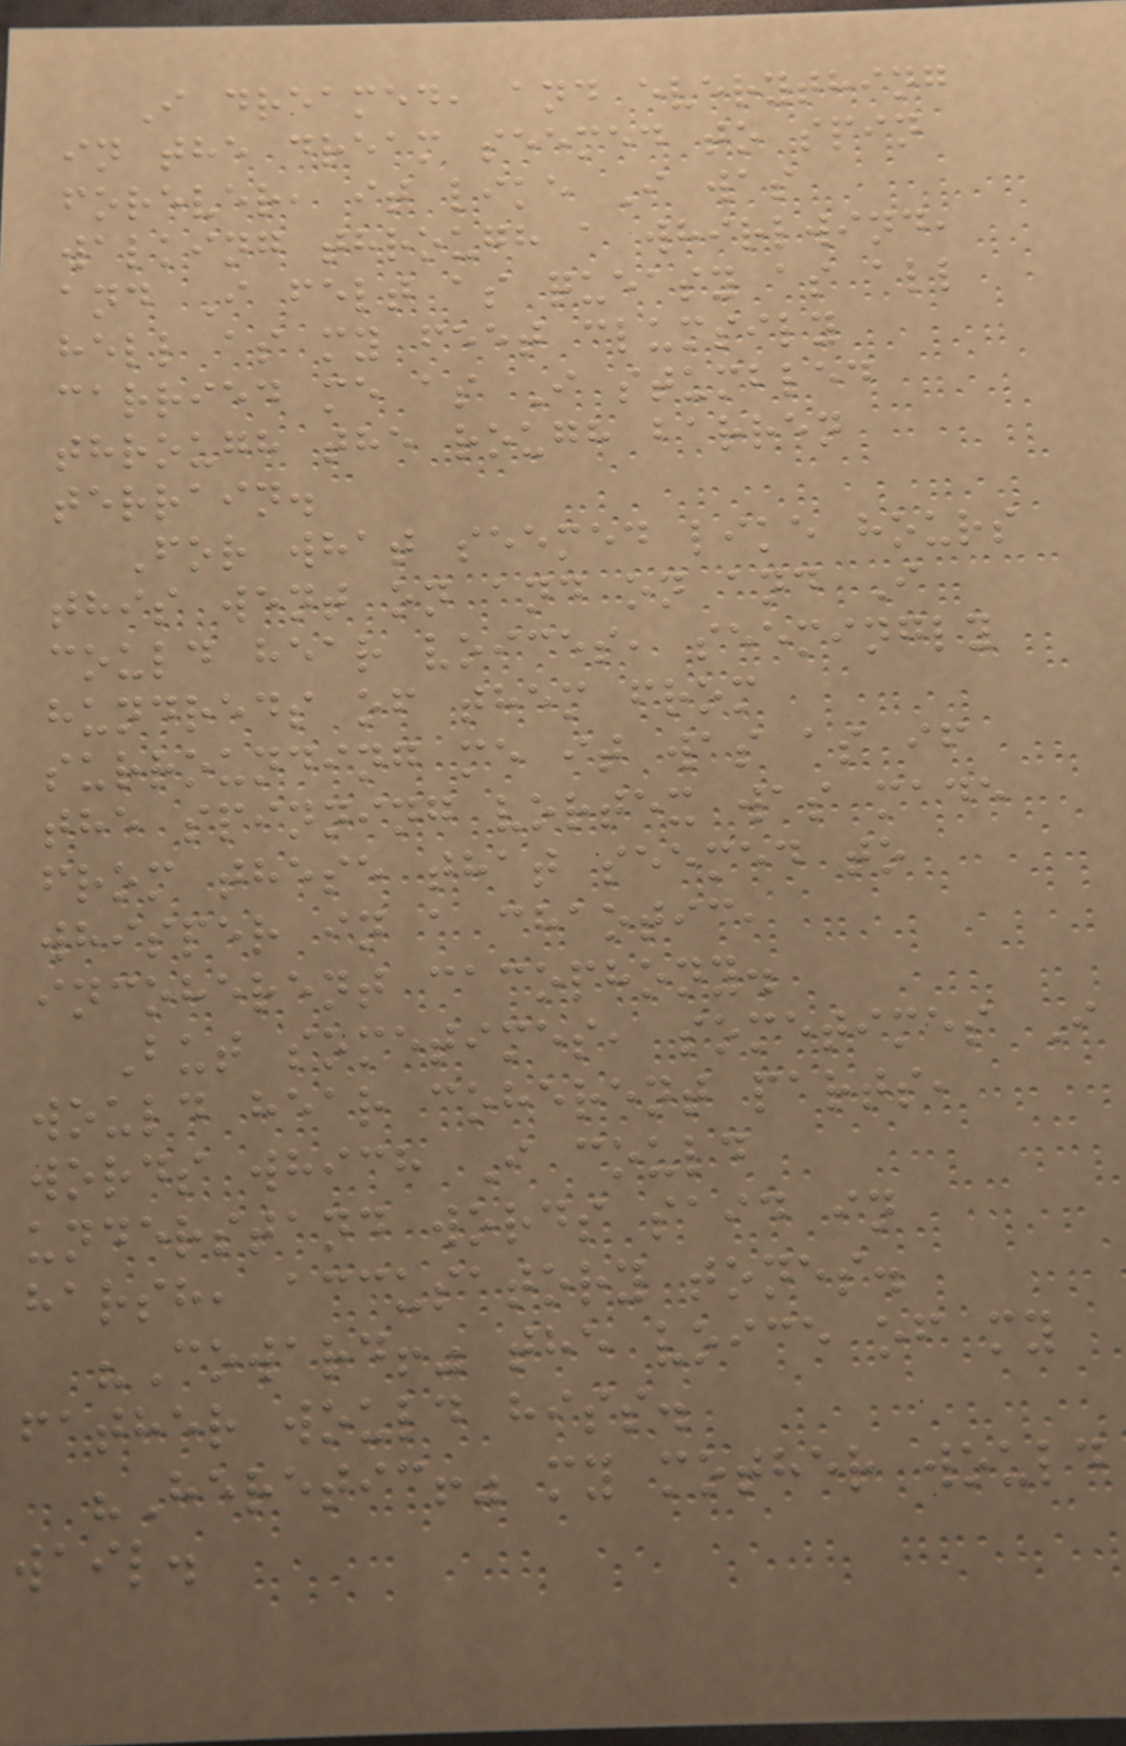I dreamed, and everything
in the dream seemed to spin
forever, it like I was
walking through a whirlwind,
and I felt as queasy as all
hell as my feet clumsily
carried me as I stumbled
through the rough barren
terrain.
For what seemed like hours
this went on and on and I
could hear voices, seemingly
hundreds of them from
surrounding me it was as if
the spinning vortex was made
from these that seemed to
whisper in a chaotic,
incoherent cacophony.
But sometimes, sometimes I
would hear coherent parts,
words which I could
understand words said in
harsh, accusatory tones.
"Coward!" the voice of my
father would hiss.
"Heretic!" my mother would
wail.
